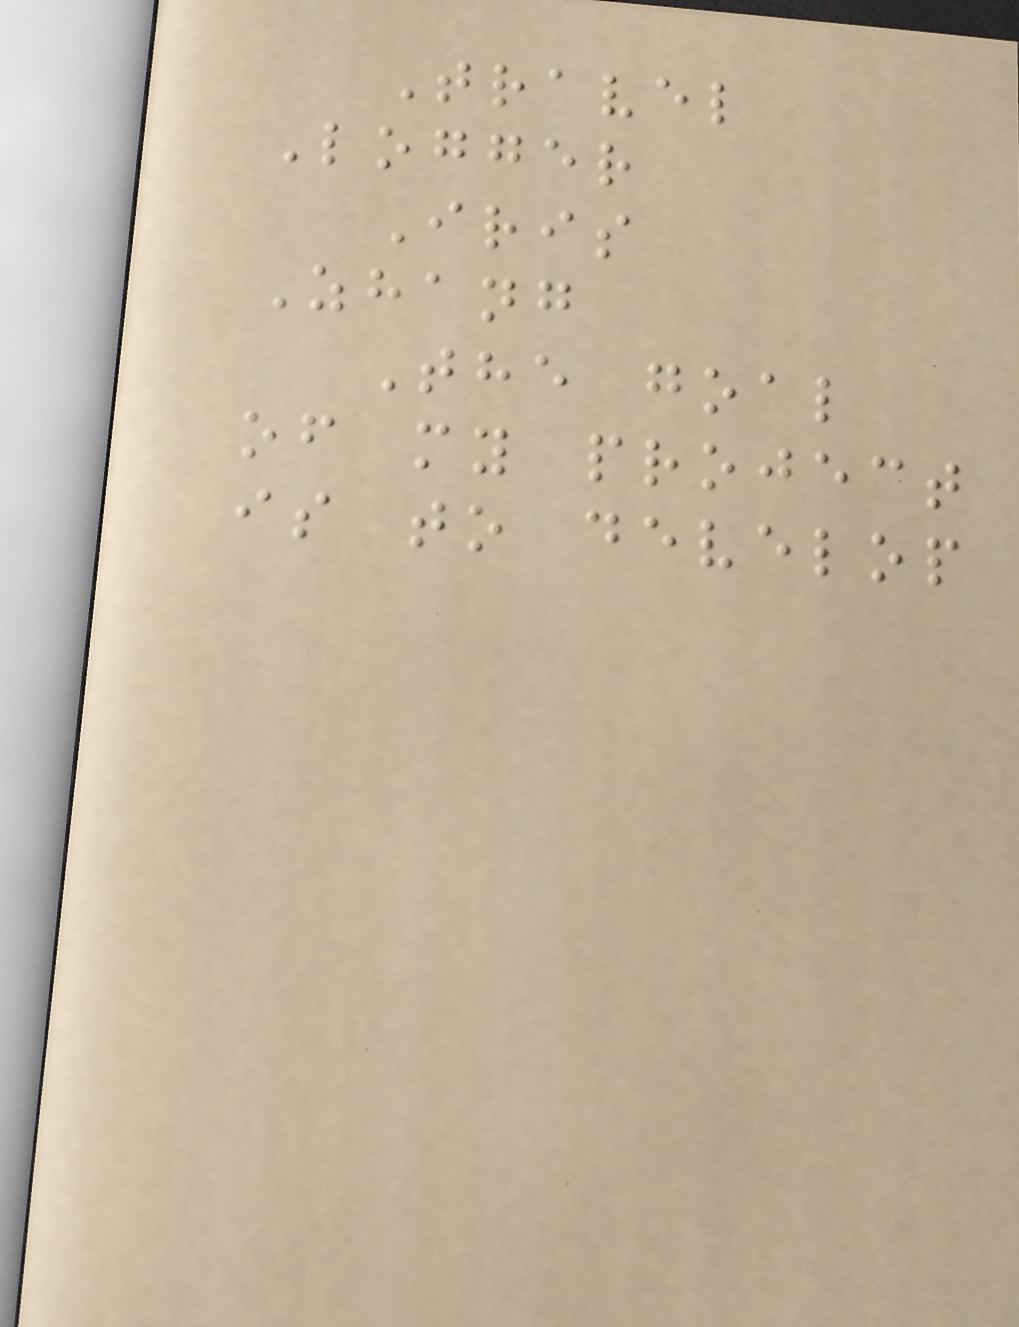Travel
Logger
Iris
Zhang
The goal
of my project
is to develop
